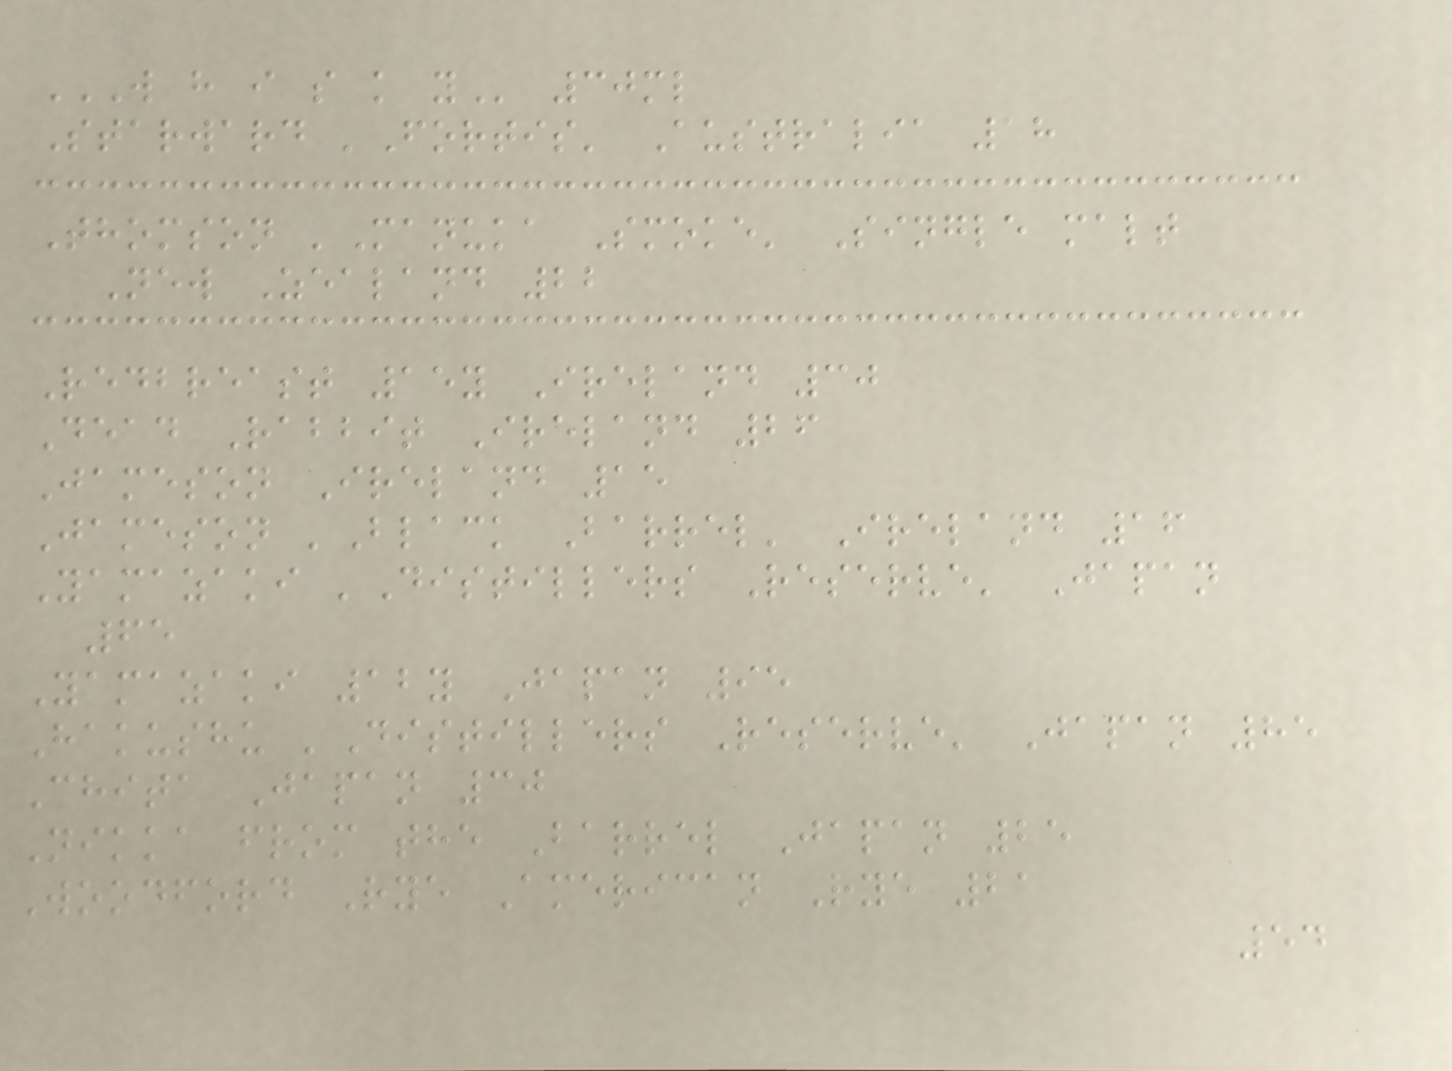W H I S K Y 30ml
Starward 'Fortis' Australia 18
Thomson 'Manuka Smoke' Single malt
New Zealand 22
Redbreast 15y Ireland 30
Dead Rabbit Ireland 26
Jameson Ireland 15
Jameson 'Black Barrel' Ireland 16
Yamazaki 'Distillers Reserve' Japan
65
Yamazaki 12y Japan 95
Hakushu 'Distillers Reserve' Japan 85
Chita Japan 30
Nikka from the Barrel Japan 25
Woodford Rye American Rye 21
54
